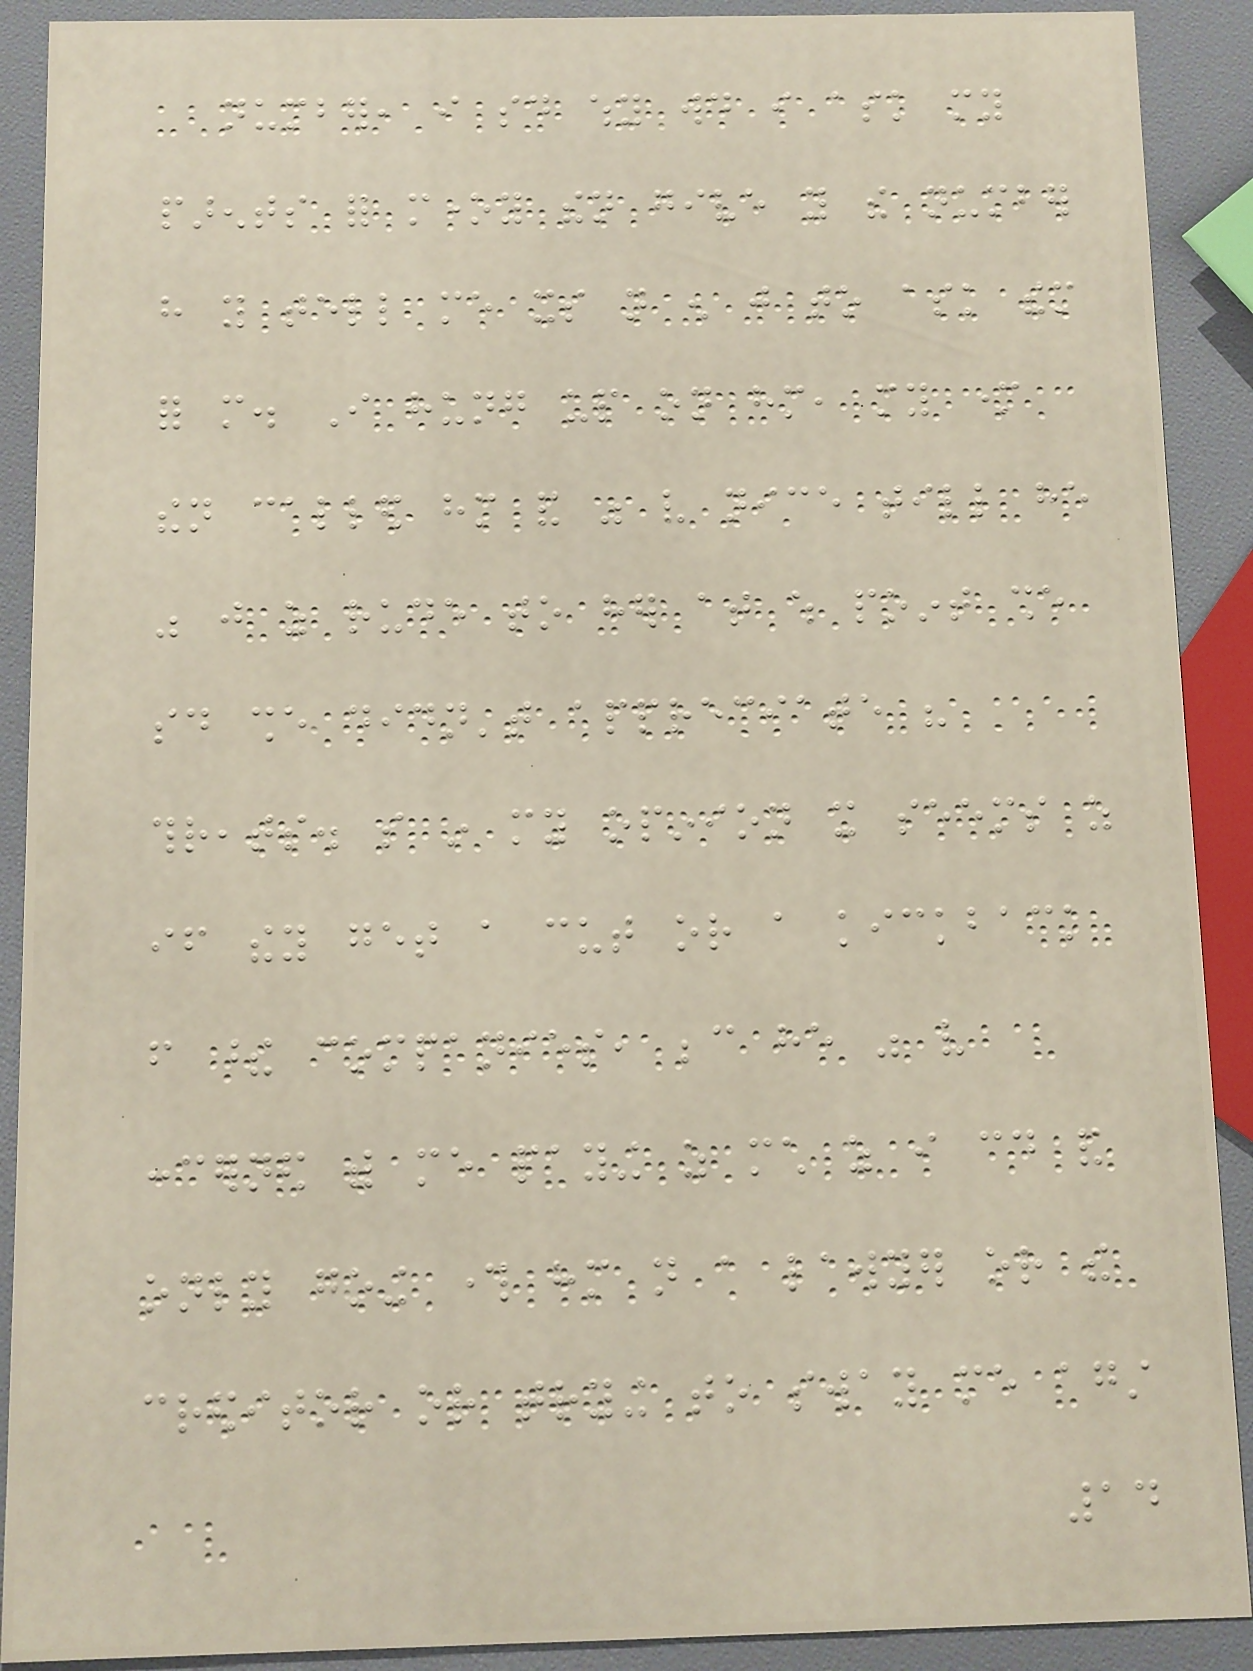number, i said why would i ask my
parents for money then give you the number
have you tell me its not enough just to ask them
for more. I hung up on him, my mother
then called him and was very nice till he
was just as rude to her at which point she
said she didn't appreciate his
threats. so in my opinion it seems as
if they get a cut or a kickback
from these companies, because he was very
concerned with me paying as much as i could and
only going through him not a lawyer or the
creditor or trying to sway me against
14
